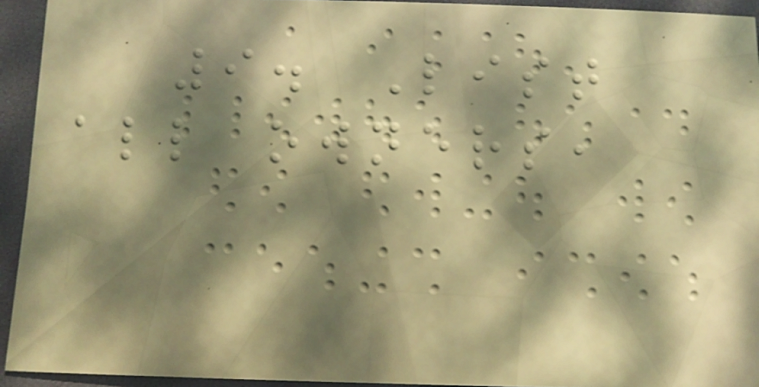9. List
all owners,
